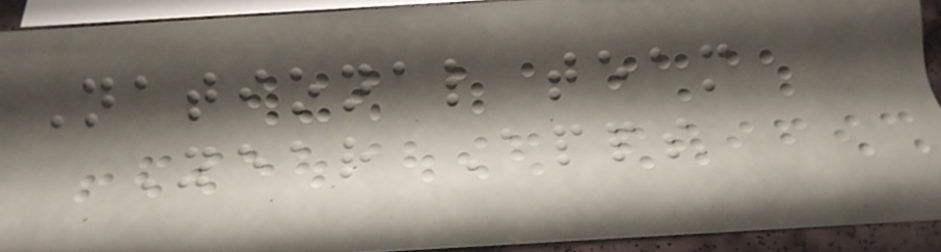National team
Year Apps
